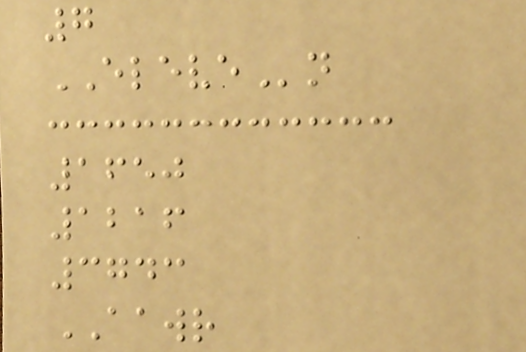7
ELEVEn
1650
1216
3743
AAWR
